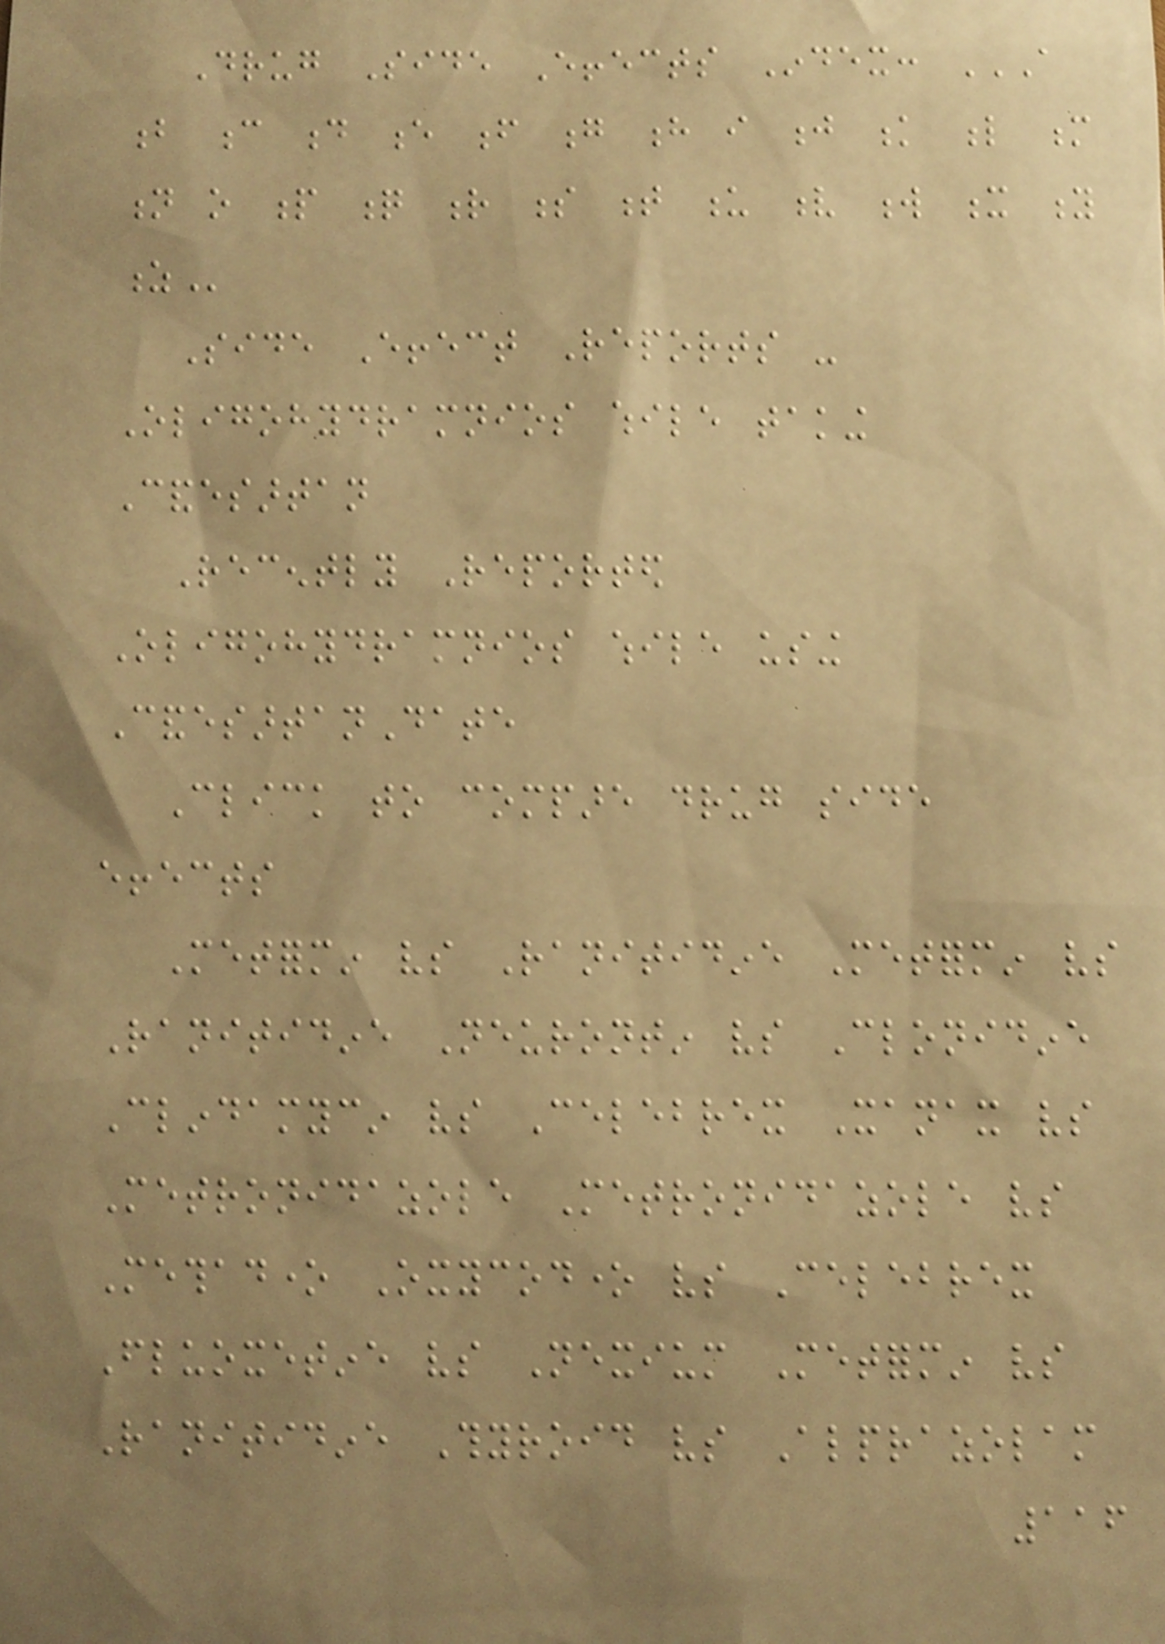Drug Side Effects Index: A
B C D E F G H I J K L M
N O P Q R S T U V W X Y
Z
Side Effect Reports -
Oligohydramnios while taking
Candesartan
Recently Reported
Oligohydramnios while using
CandesartanDate
Click to compare drug side
effects
Metformin vs Ranitidine Metformin vs
Ranitidine Neurontin vs Clonidine
Clindamycin vs Celebrex Xanax vs
Metronidazole Metronidazole vs
Methadone Oxycodone vs Celebrex
Fluoxetine vs Nexium Metformin vs
Ranitidine Thyroid vs Alprazolam
116
